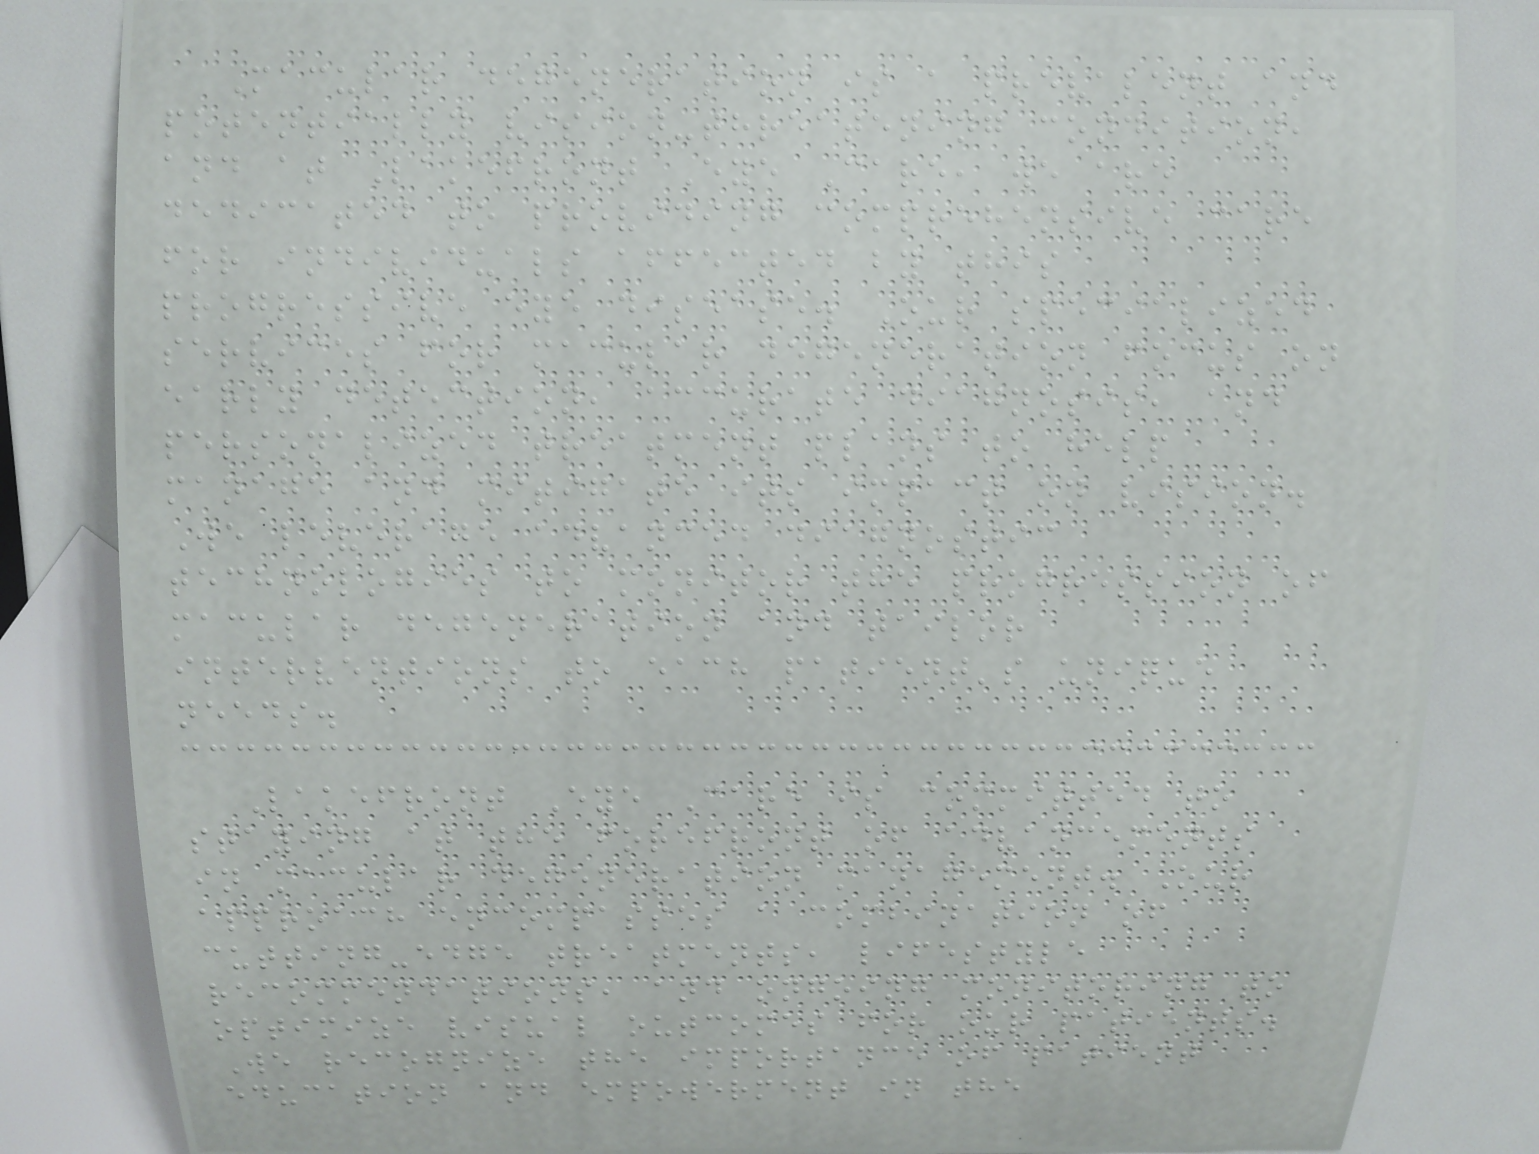Macular degeneration is a prevalent and
potentially vision-threatening condition,
and at Lakefront Eye Care, we are
dedicated to providing comprehensive care
for individuals affected by this
progressive eye disease. Our specialized
services for macular degeneration focus on
early detection, accurate diagnosis, and
personalized treatment plans to help
manage and mitigate its impact on vision.
We leverage advanced diagnostic
technologies to monitor the progression of
macular degeneration and tailor
interventions to each patient's unique
needs.
Lakefront Eye Care is committed to
staying at the forefront of advancements
in macular degeneration management. Our
approach encompasses a combination of
cutting-edge treatments, lifestyle
recommendations, and ongoing monitoring to
optimize visual outcomes for our patients.
We recognize the importance of patient
education and empowerment in the
